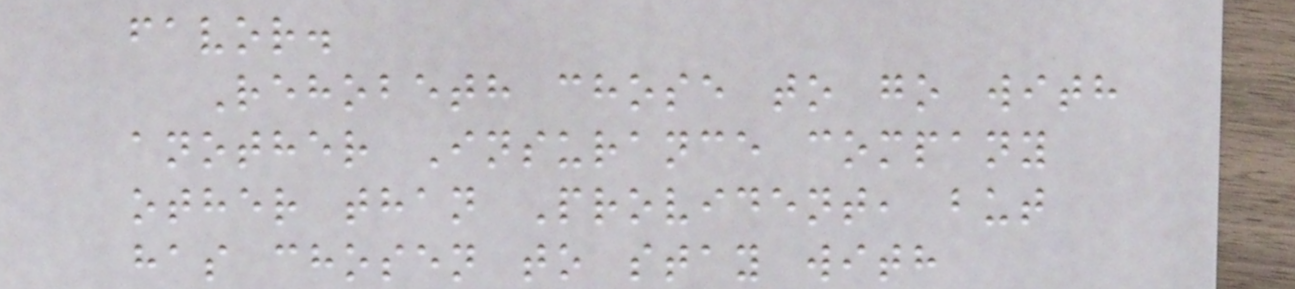favor.
Rehobeth chose to go with
another Insurance company
other than Provident, but
has chosen to stay with
